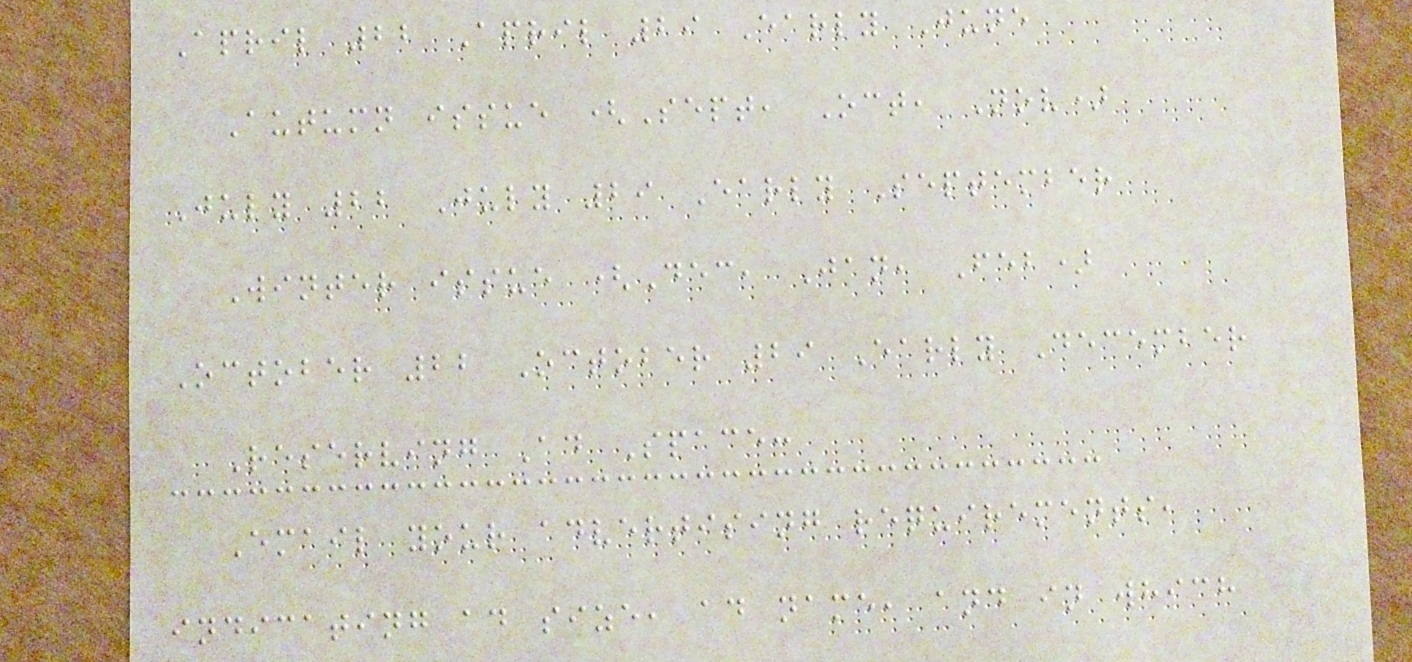April 22 April 29 Early June
Autumn issue (Sept, Oct, Nov)
July 22 July 29 Early September
Winter issue (Dec, Jan, Feb)
October 22 October 29 Early December
Reserving Ad Space:
Email your advertising requirements,
indicating ad size, ad name, and in which
